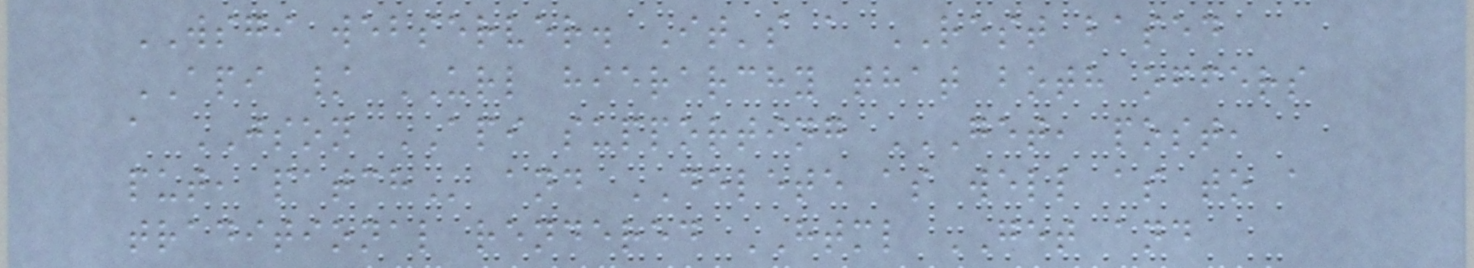WSGI webserver. It's a REST based
API / URL hierarchy that both offers
a JSON API supporting GET, POST,
PUT, PATCH and DELETE as well as to a
traditional rendered HTML GET and
